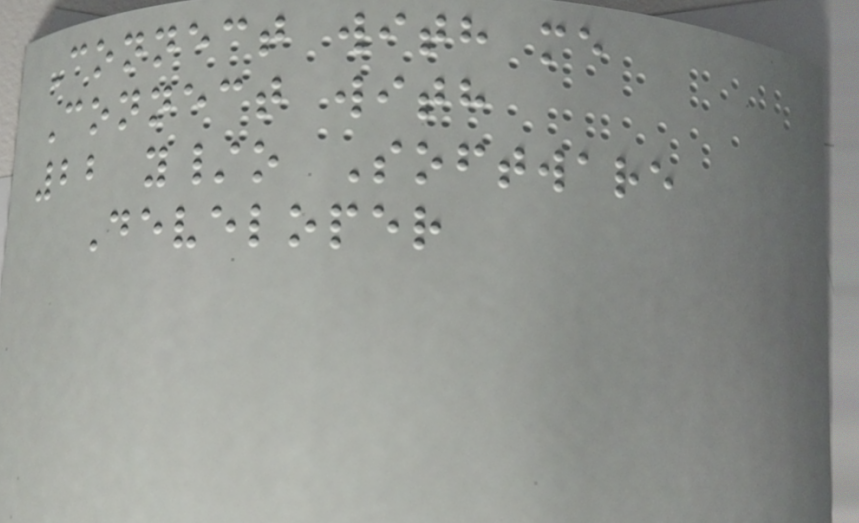Connect with me
Connect with
22 y/o Software
Developer
